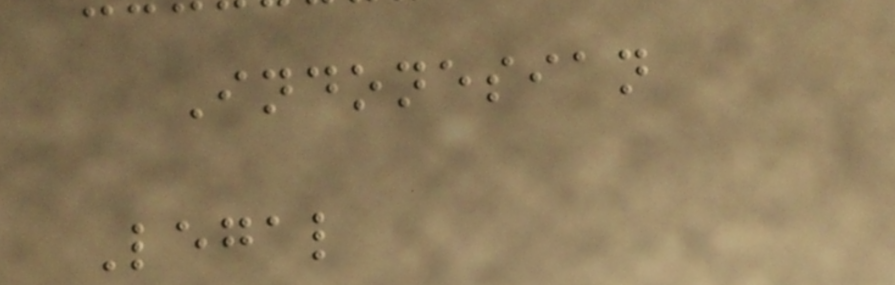Indonesian
Legal
